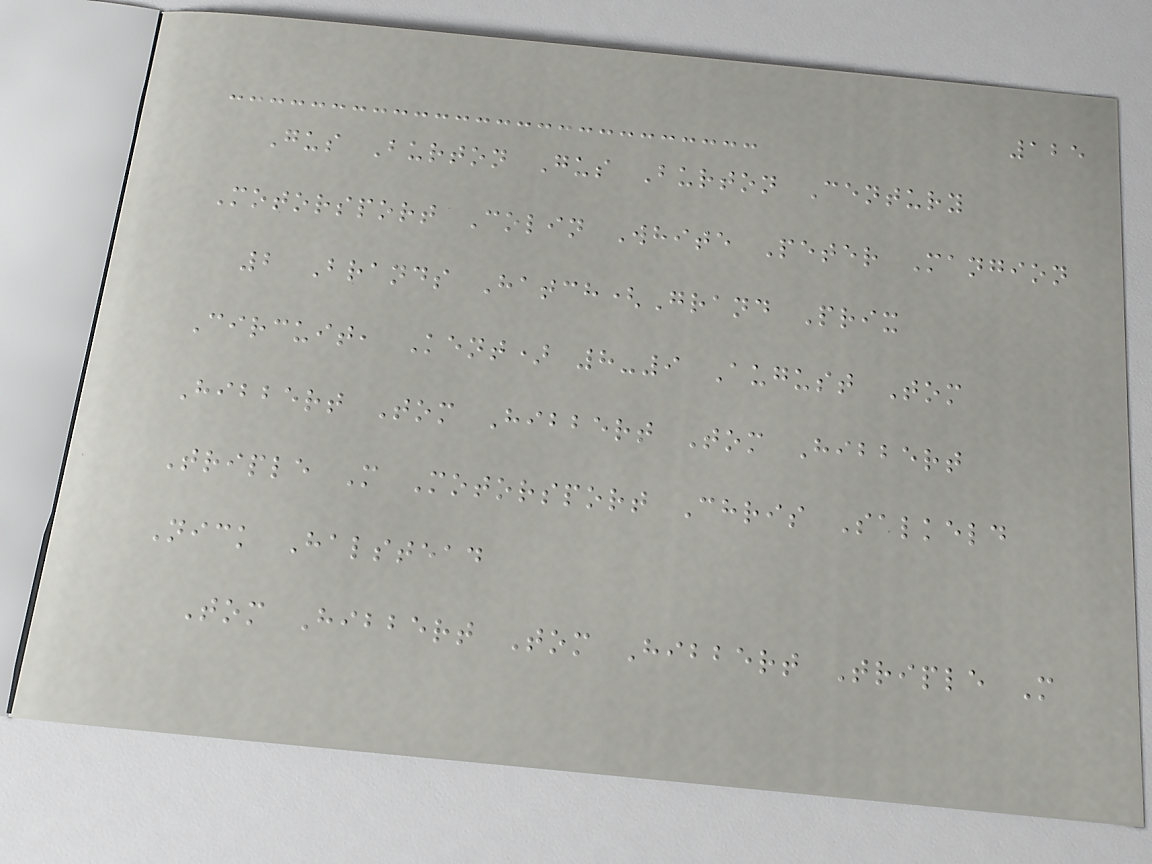125
Gus Burton Gus Burton Century
Motorsport Colin White Peter Mangion
2 Brands Hatch(Grand Prix
Circuit, Kent) 8-9 August Tom
Hibbert Tom Hibbert Tom Hibbert
Triple M Motorsport Chris Salkeld
Nick Halstead
Tom Hibbert Tom Hibbert Triple M
